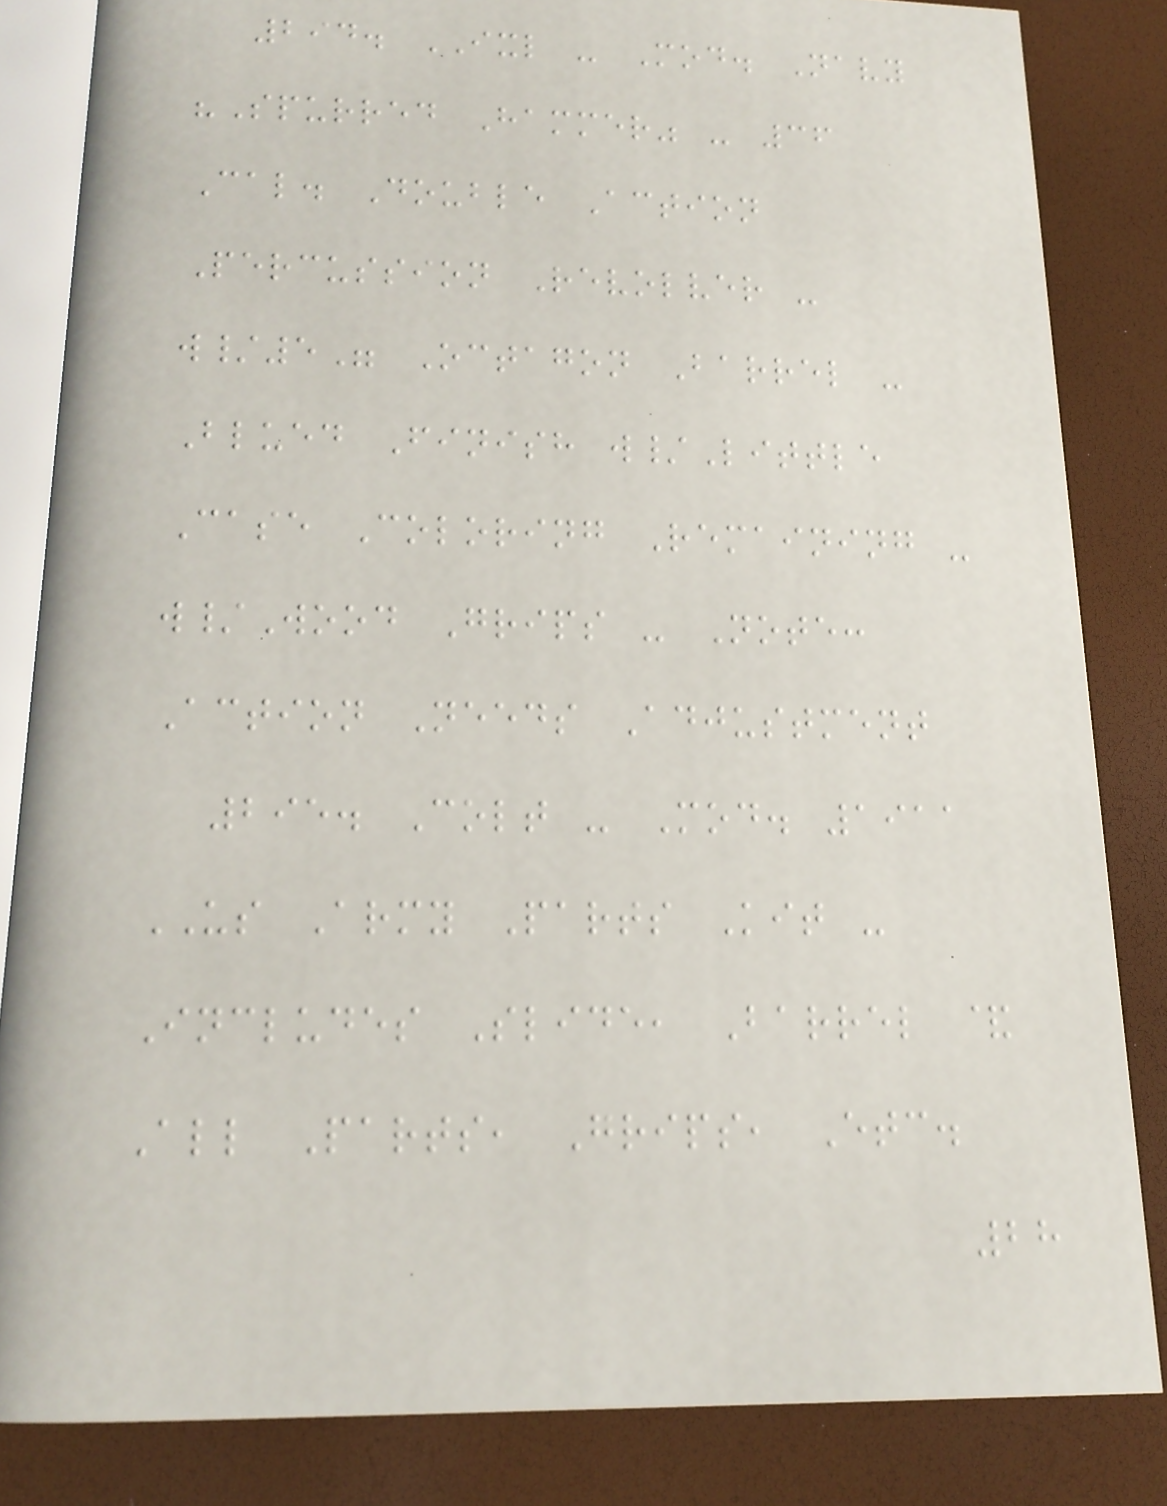294. IXL - Mod. Navy
"Spurred Hammer" - 36
Cal. Double Action
Percussion Revolver -
w/5" Octagon Barrel -
Blued Finish w/Little
Case Coloring Remaining -
w/Wood Grips - Note:
Action Needs Adjustment
295. Colt - Mod. 1911
US Army Parts Kit -
Includes Slide, Barrel &
All Parts, Grips, Etc.
28
